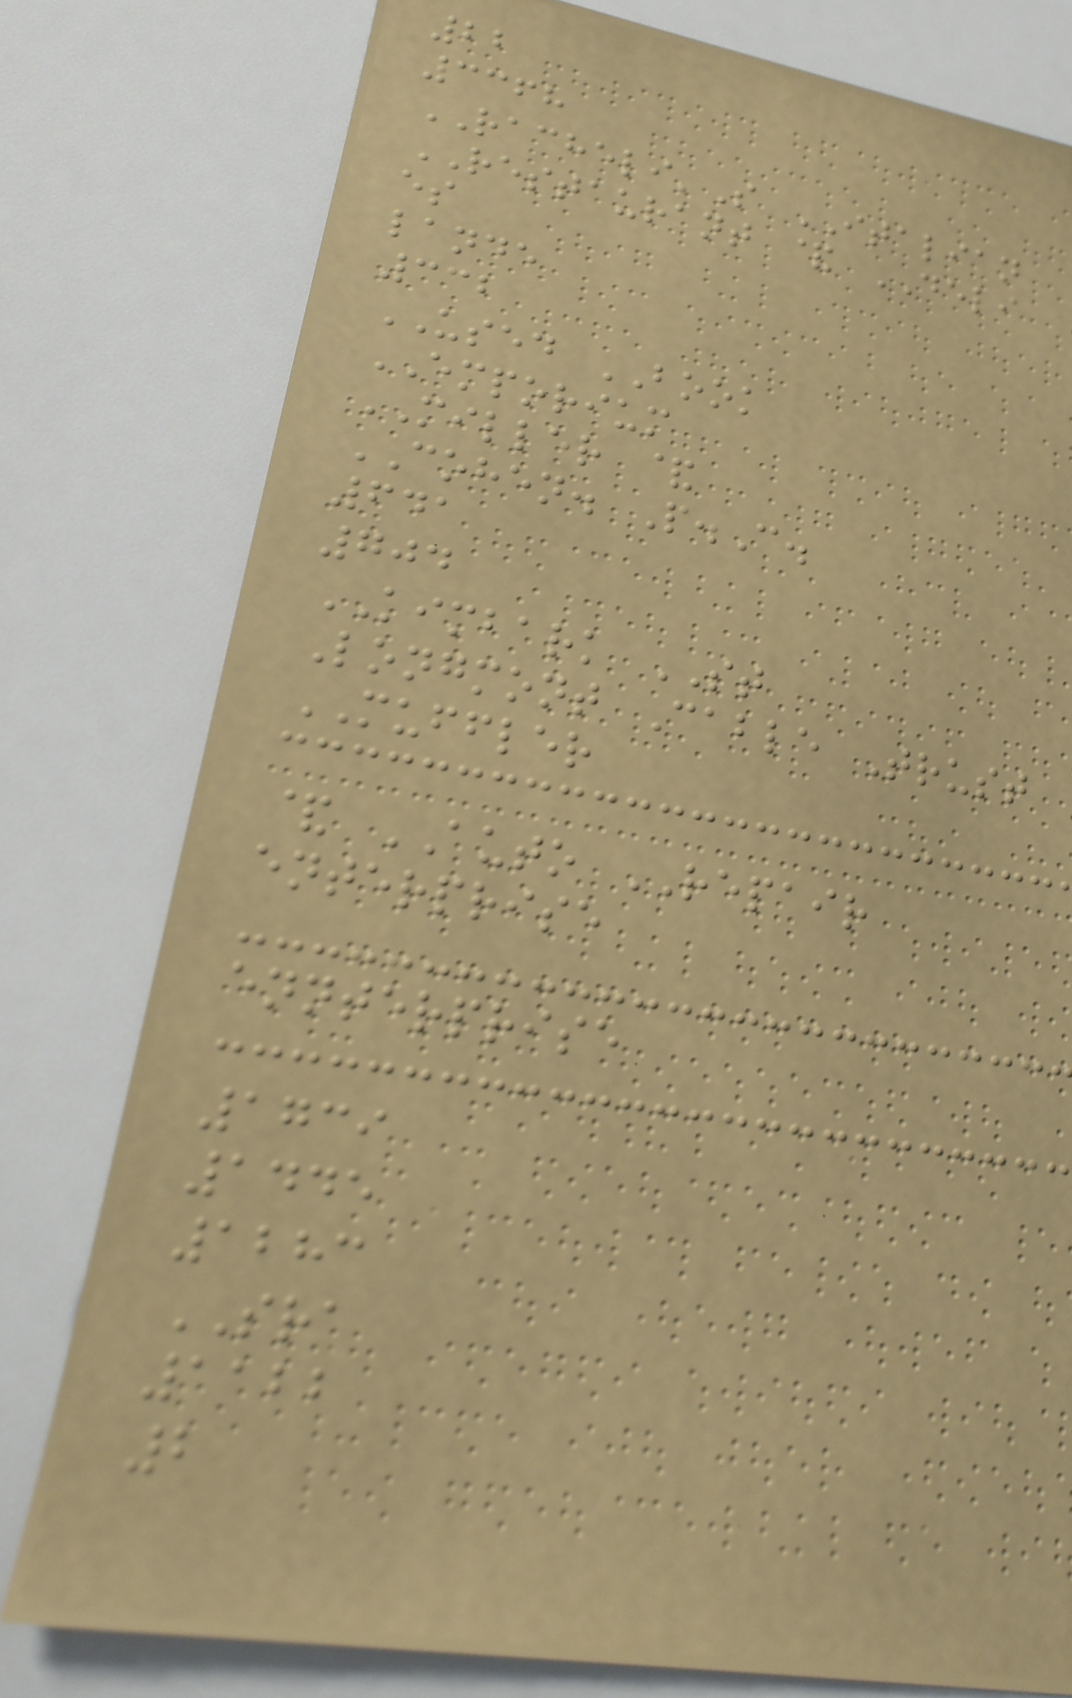22
3368
RACHELI'S ITALIAN
RESTAURANT & DELI
es
lande
332
USED BOOK
EMPORIUM
MILLER &
COHEN. P.C.
641
704
KIMBARK ST
Longmont Cable Trust
MUFFLER
& AUTO REPAIR
enterprise
ennterprise
1739
1445
1283
SRA
1122
2
